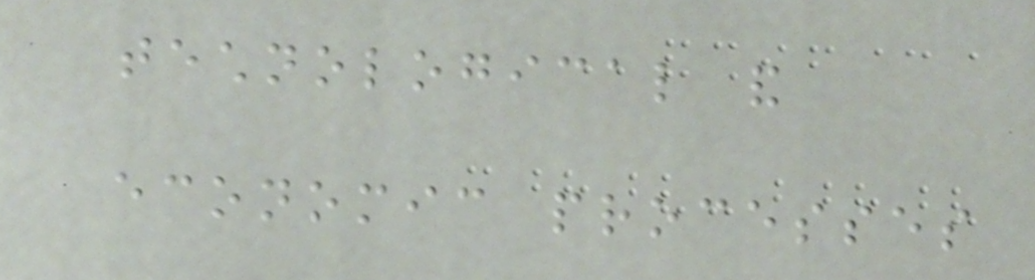technological and
economic processes
